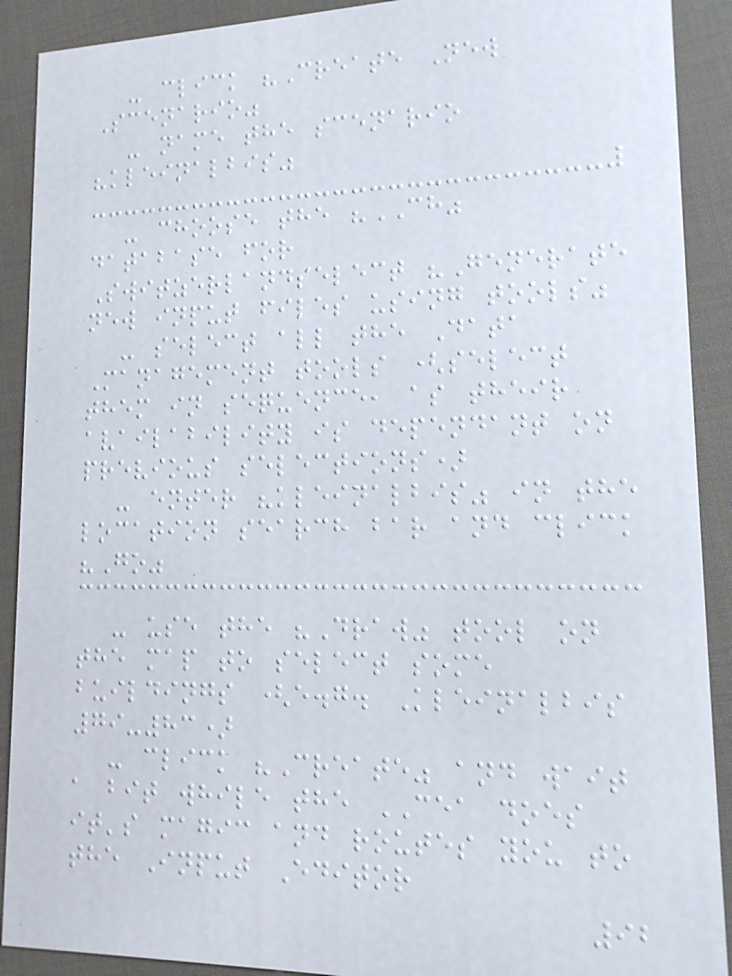- click "Create New
Scenario"
- name the scenario
"kleinalbis"
- choose the "CH"
database for
Switzerlandselect "Generate
new input files using tools"
- select all the Data
Management tools (select
them in sequence, as their
availability is dependant on
previous selections)
- enter "kleinalbis" in the
location search bar and click
"Go"
- use the "Draw" tool on
the map to select some
buildings (e.g. Kleinalbis
79-83)
- click "Create" and wait
a bit while the CEA does
it's magic and routes you to
the Input Editor
92
